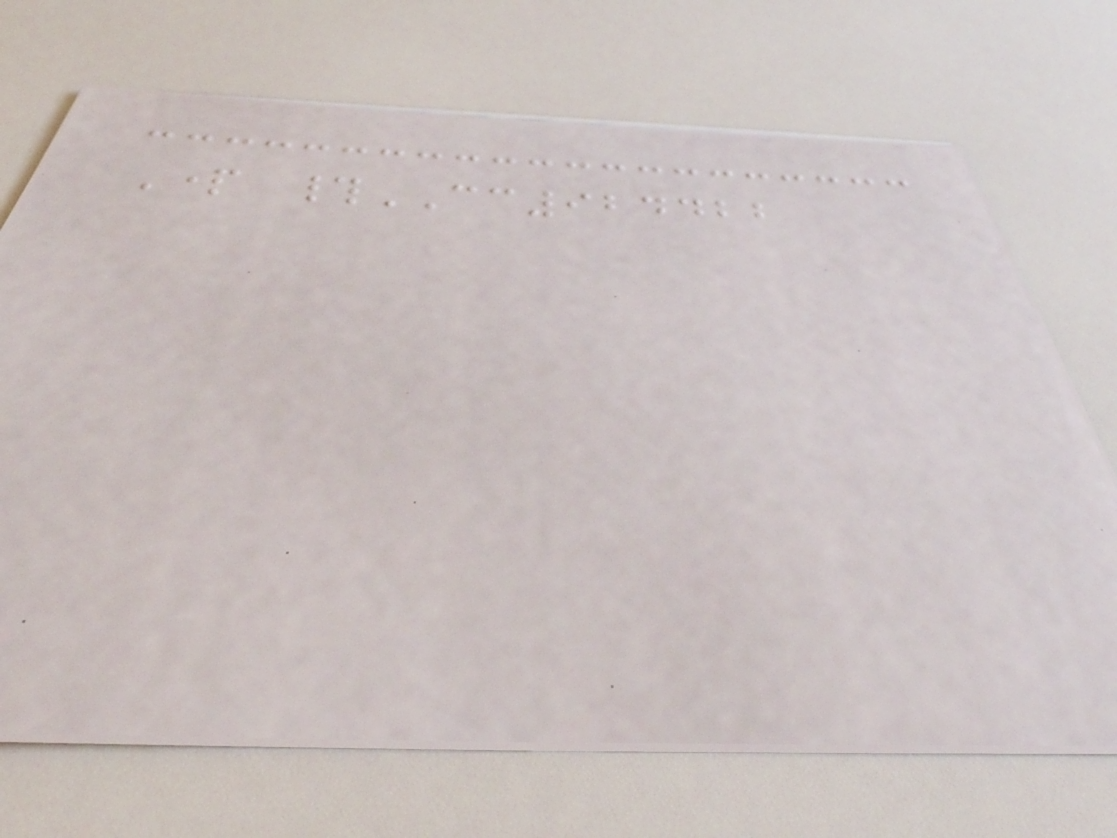Part #CC924422
